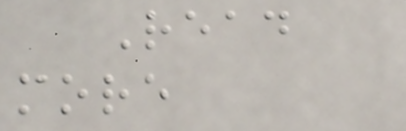Read
more
